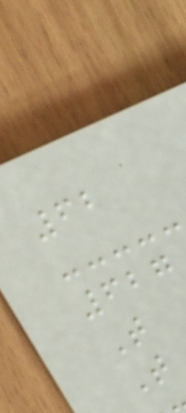62
627
T
T
